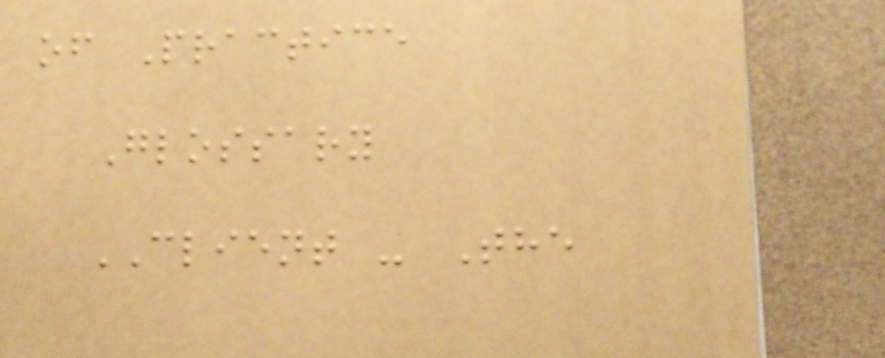of Practice
Glossary
CLIENT - The
